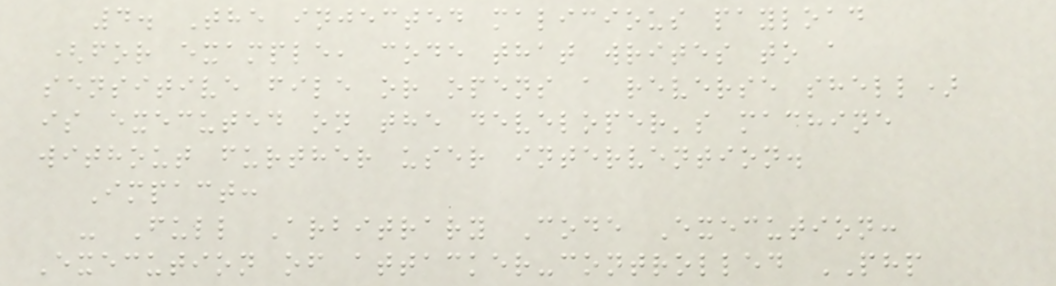4. The injected malicious payload
(for example, code that writes to a
sensitive file or opens a reverse shell)
is executed on the developer's machine
without further user intervention.
Impact:
- Full Arbitrary Code Execution:
Execution of attacker-controlled PHP
